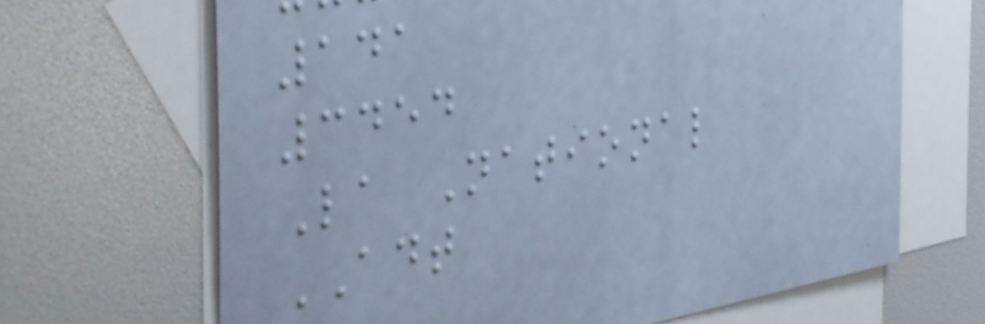141
3454
La National
ADT
